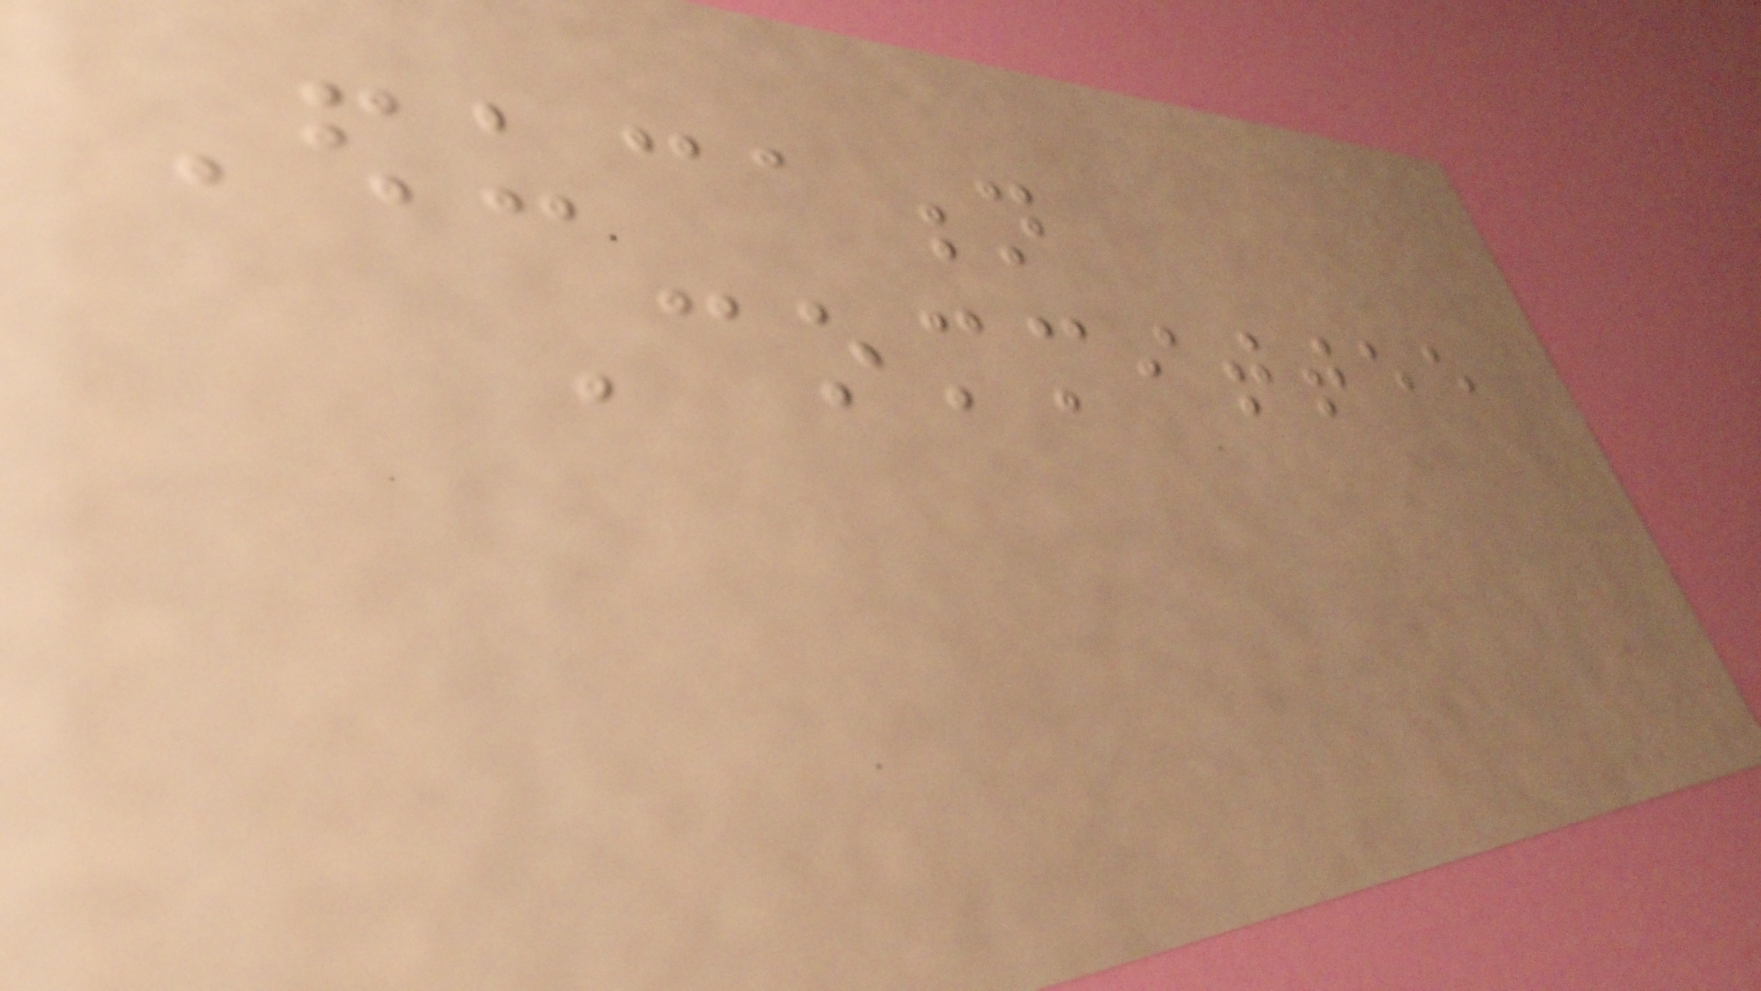Education
Committee
